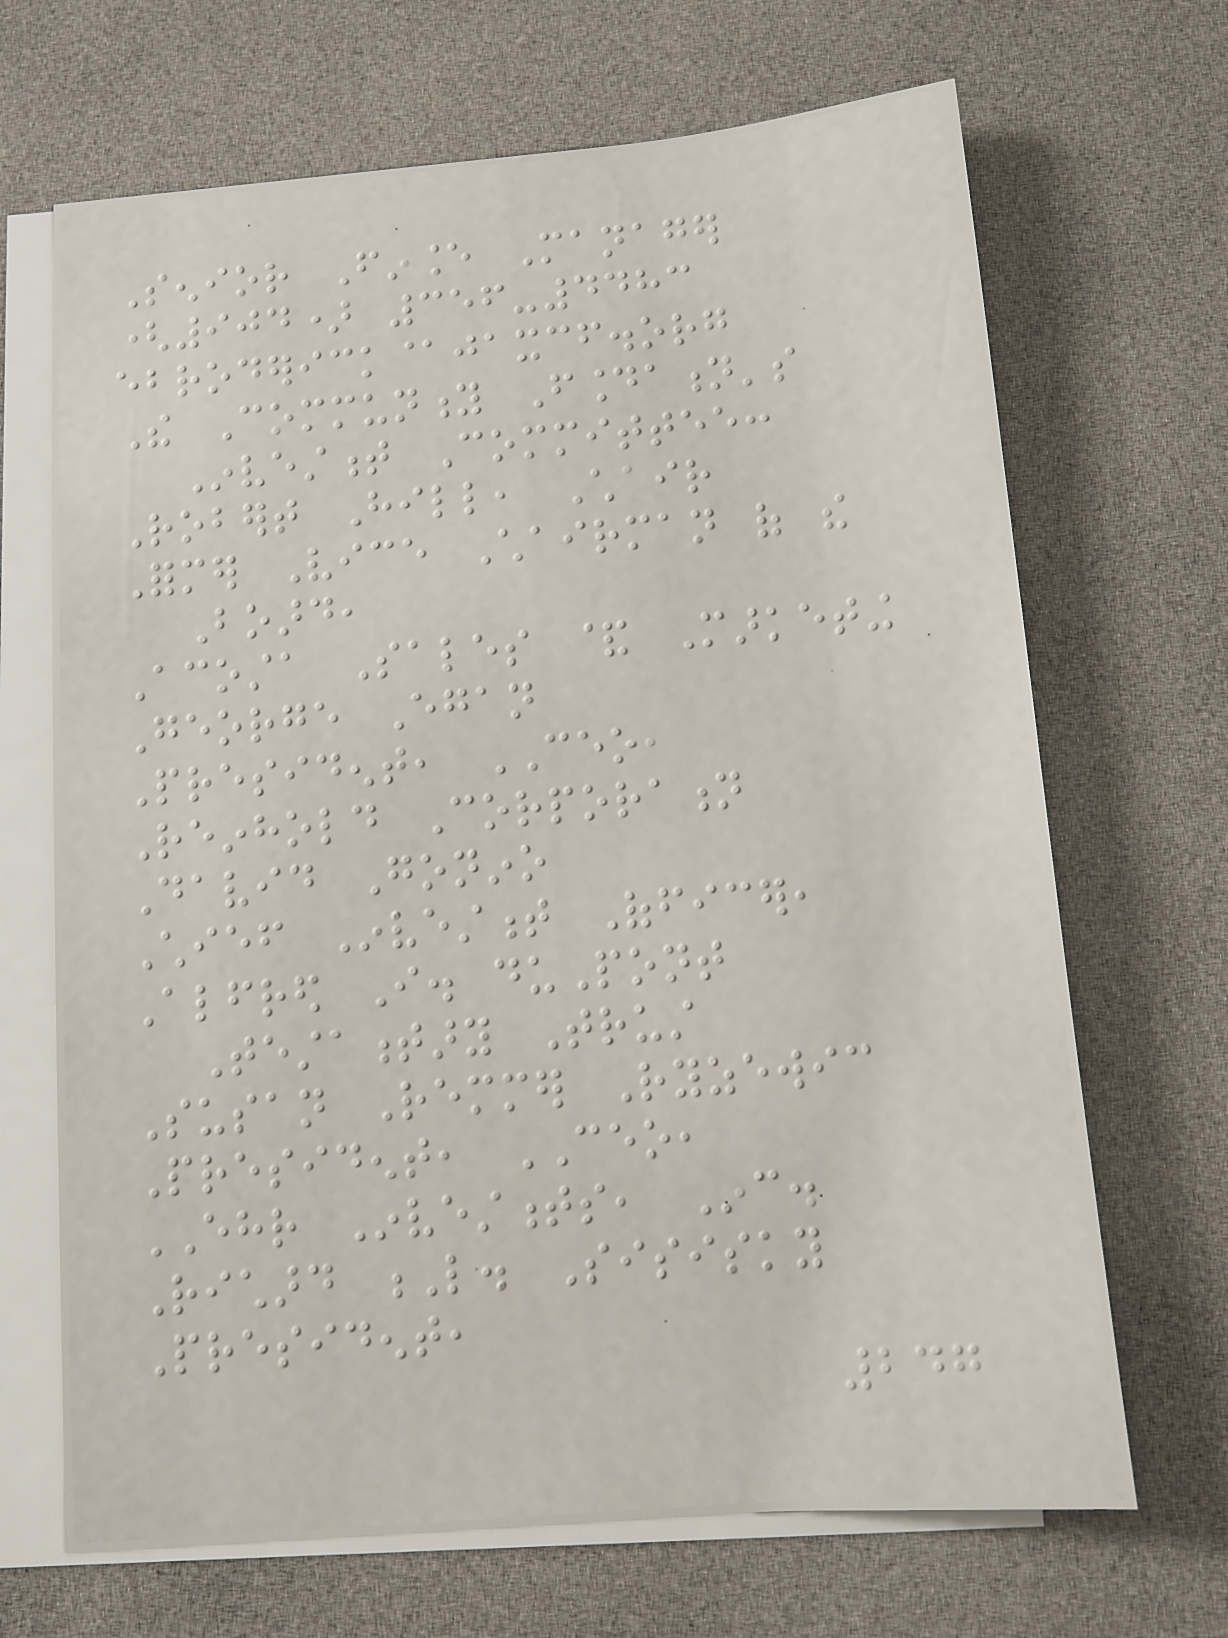Senior Finance Manager
(904) 356-4483
ebroderick@jaxcf.org
The Community Foundation's
Investment Committee:
Robert Hill, Chair
Former Vice Chairman of the
Board,
Acosta Sales & Marketing
George Egan
President, CEO,
Reinhold Corporation
David Gonino
Chief Investment Officer,
Alfred I. duPont
Testamentary Trust
Susan Remmer Ryzewic
President, CEO,
EHR Investments, Inc.
Richard L. Sisisky
President,
247
